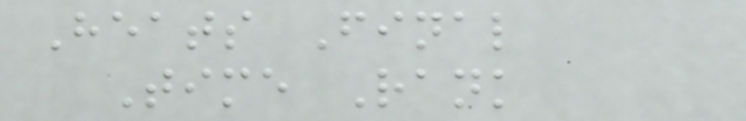Heats Final
Time Rank
